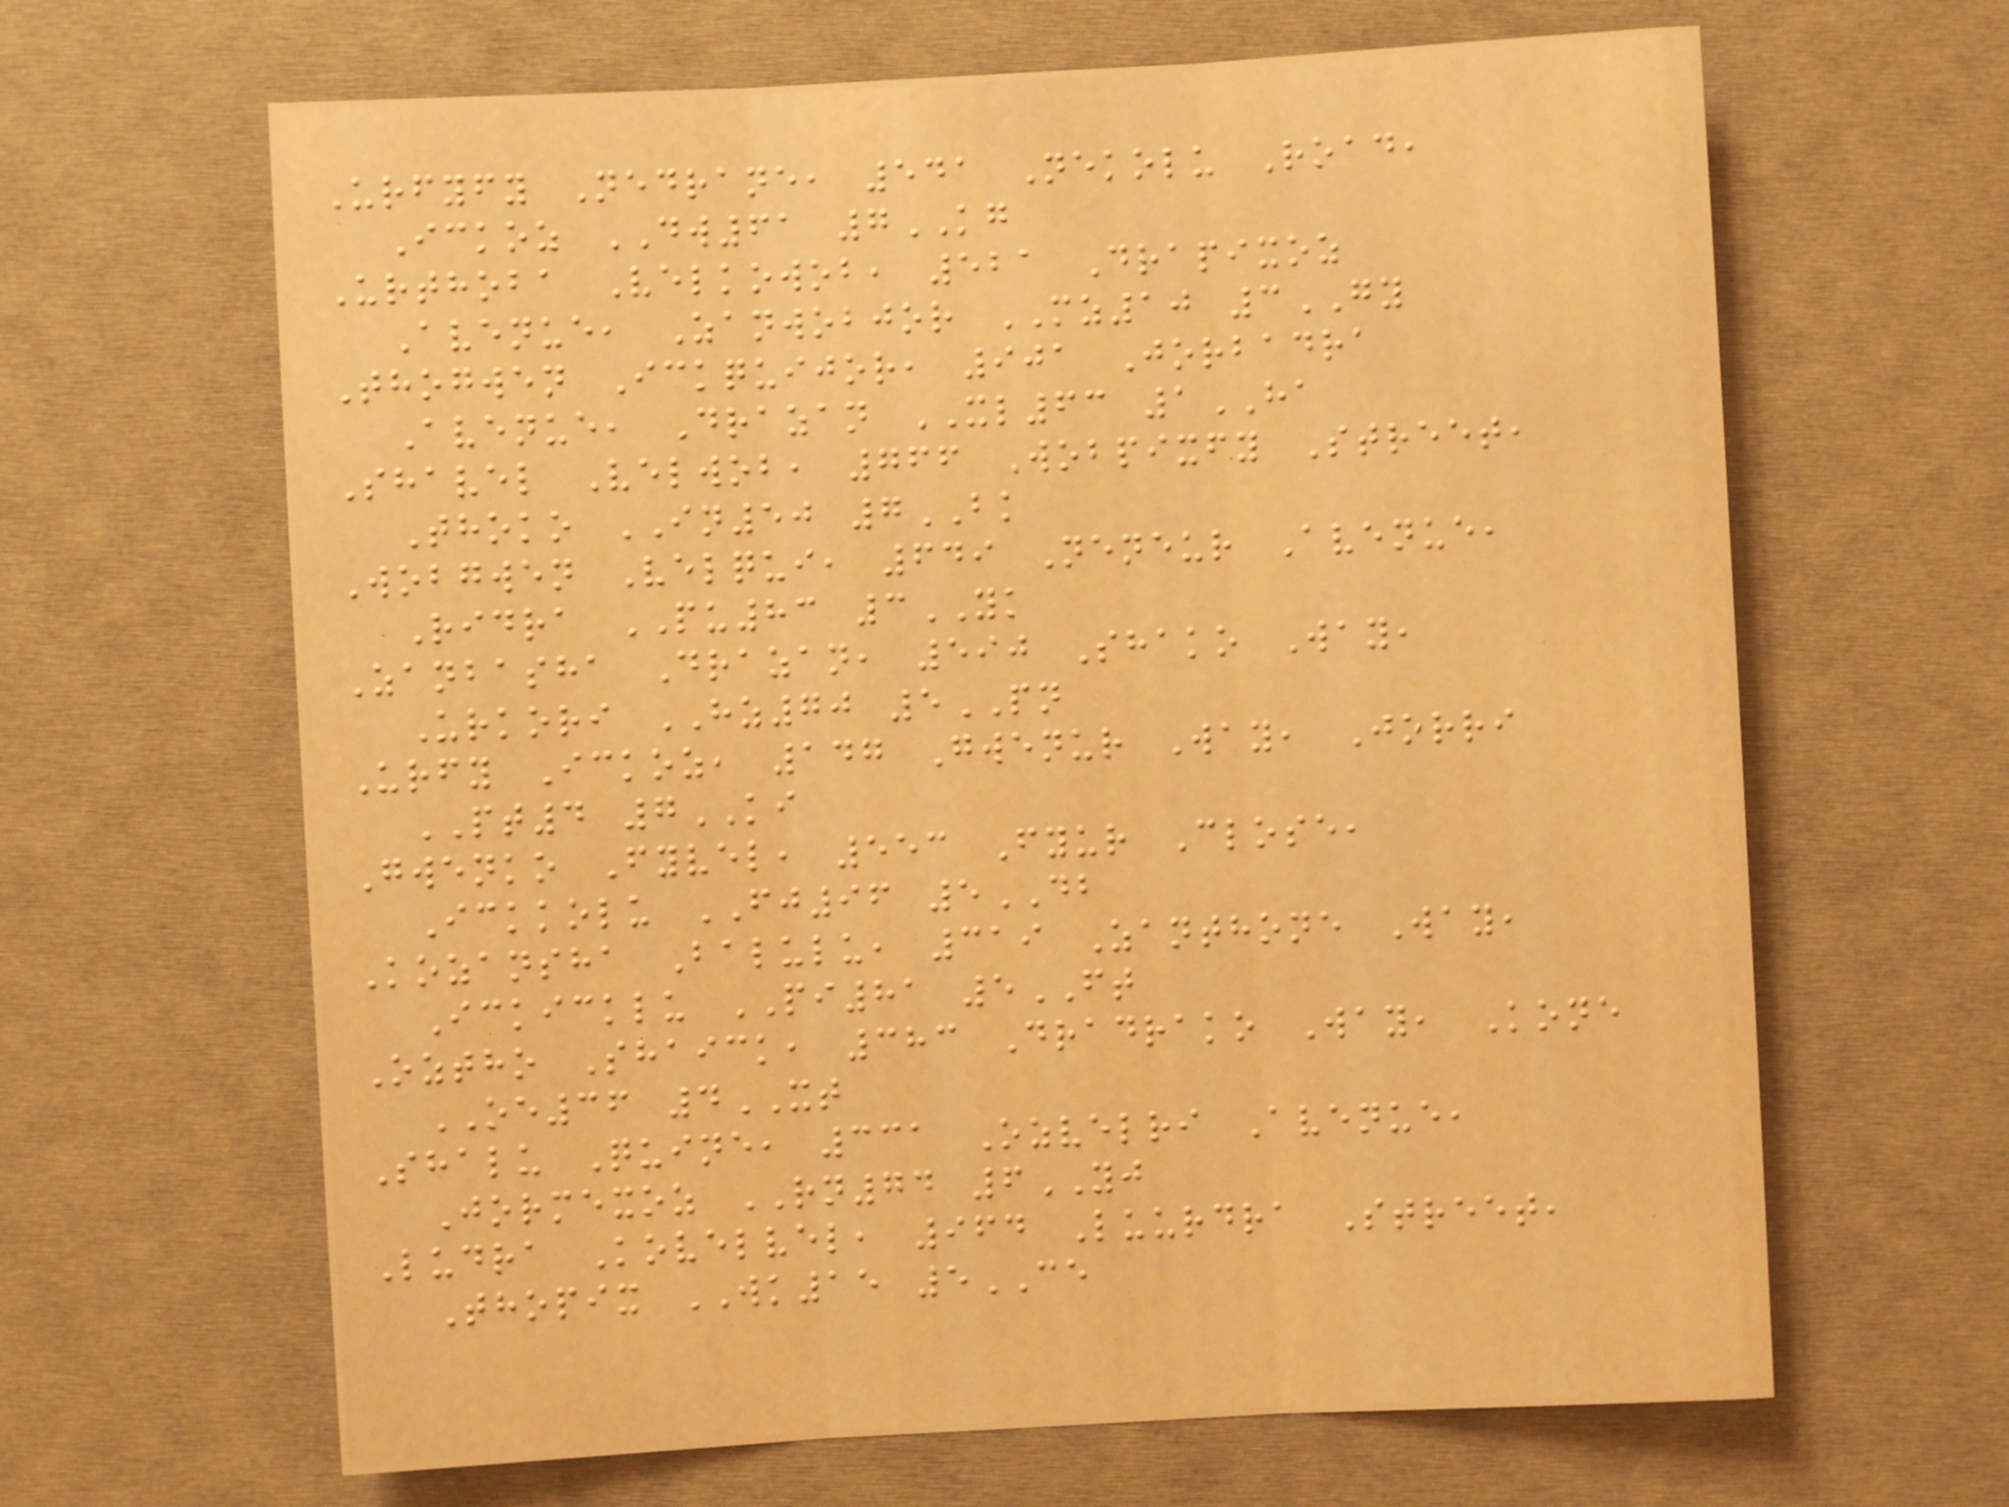Urfyfy Nedrane, 541 Nekolu Road,
Ickoz DW61 7KG
Urthoba Velkowob, 521 Drapixoz
Avenue, Zanwobjor MZ10 3GY
Thogwen Ickquijor, 901 Jorbadra
Avenue, Drazan XL63 1HA
Shavel Velwob, 766 Wobpixfy Street,
Thoko IN50 7BK
Wobgwen Velqui, 649 Neneur Avenue,
Ridra PU83 3YK
Zanbasha Drazan, 590 Shako Way,
Urkori HZ70 5PN
Urfy Ickoz, 147 Gwenur Way, Jorri
PT4 7KI
Gwenko Fyvel, 553 Fyur Close,
Ickkolu FJ96 5DB
Kozansha Balulu, 319 Zanthone Way,
Ickicklu PI81 5FT
Oztho Shaick, 383 Dradrako Way, Kone
OE36 4XT
Shalu Quine, 331 Ozvelri Avenue,
Jormexoz RN74 6YJ
Ludra Kovelvel, 964 Luurdra Street,
Thopix WK15 5CE
